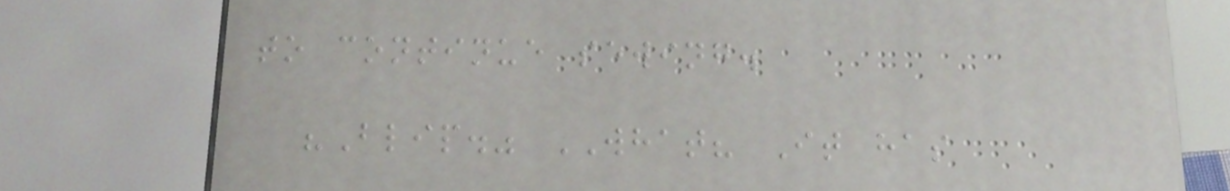to continue sewing.
"Blip." WHAT? It has
